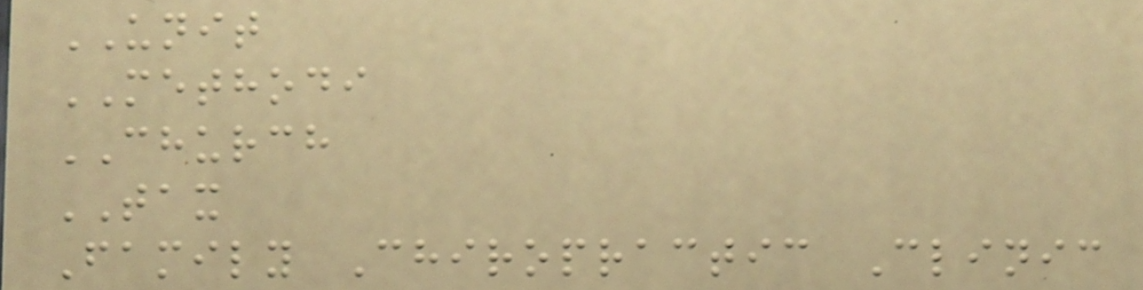UNIT
METHODI
CHURCH
TAX
Family Chiropractic Clinic
